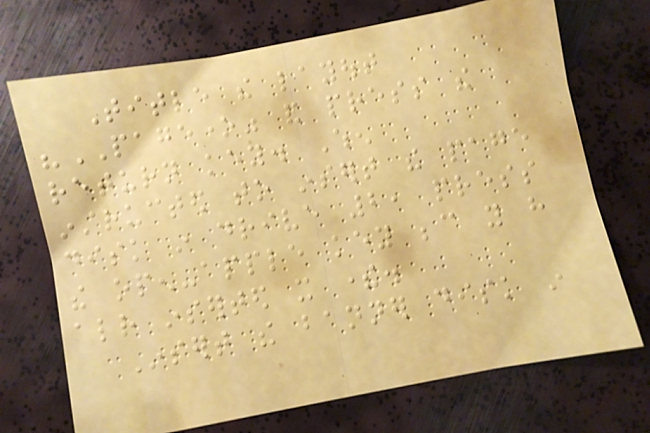Title the layout
"PAGEONE" and press the
return key. When
instructed to insert the page
disk in drive 2, press
the open-apple key because you have
already inserted it there.
Insert the banner disk in
